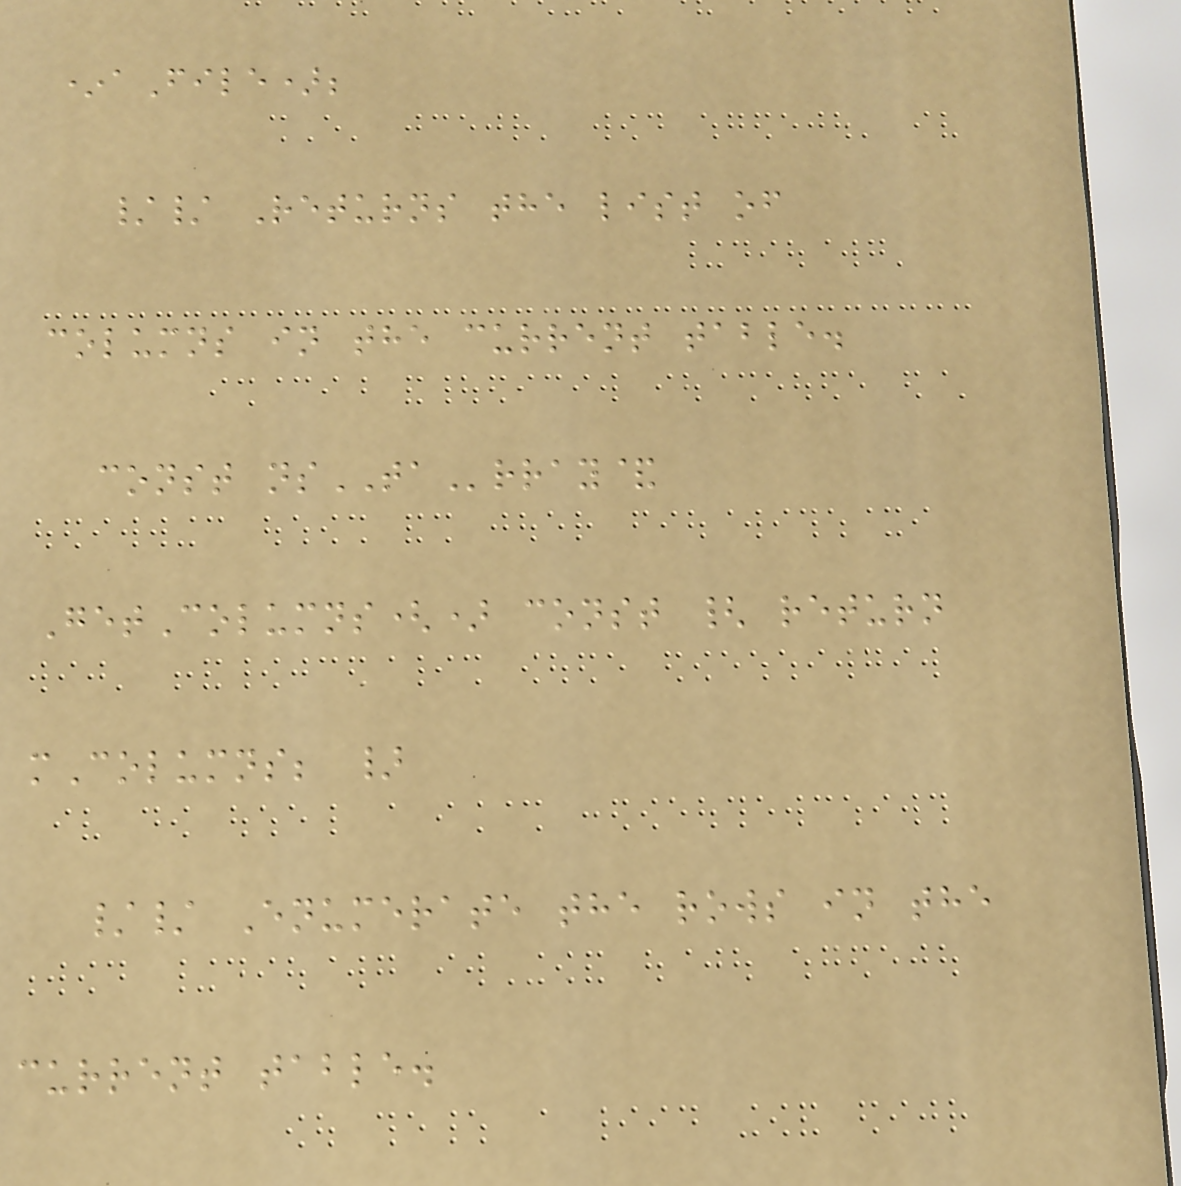*aFile);
// Returns the list of
columns in the current table.
const nsTArray&
GetColumns() const { return
mColumns; }
// Enumerate the rows in the
current table.
